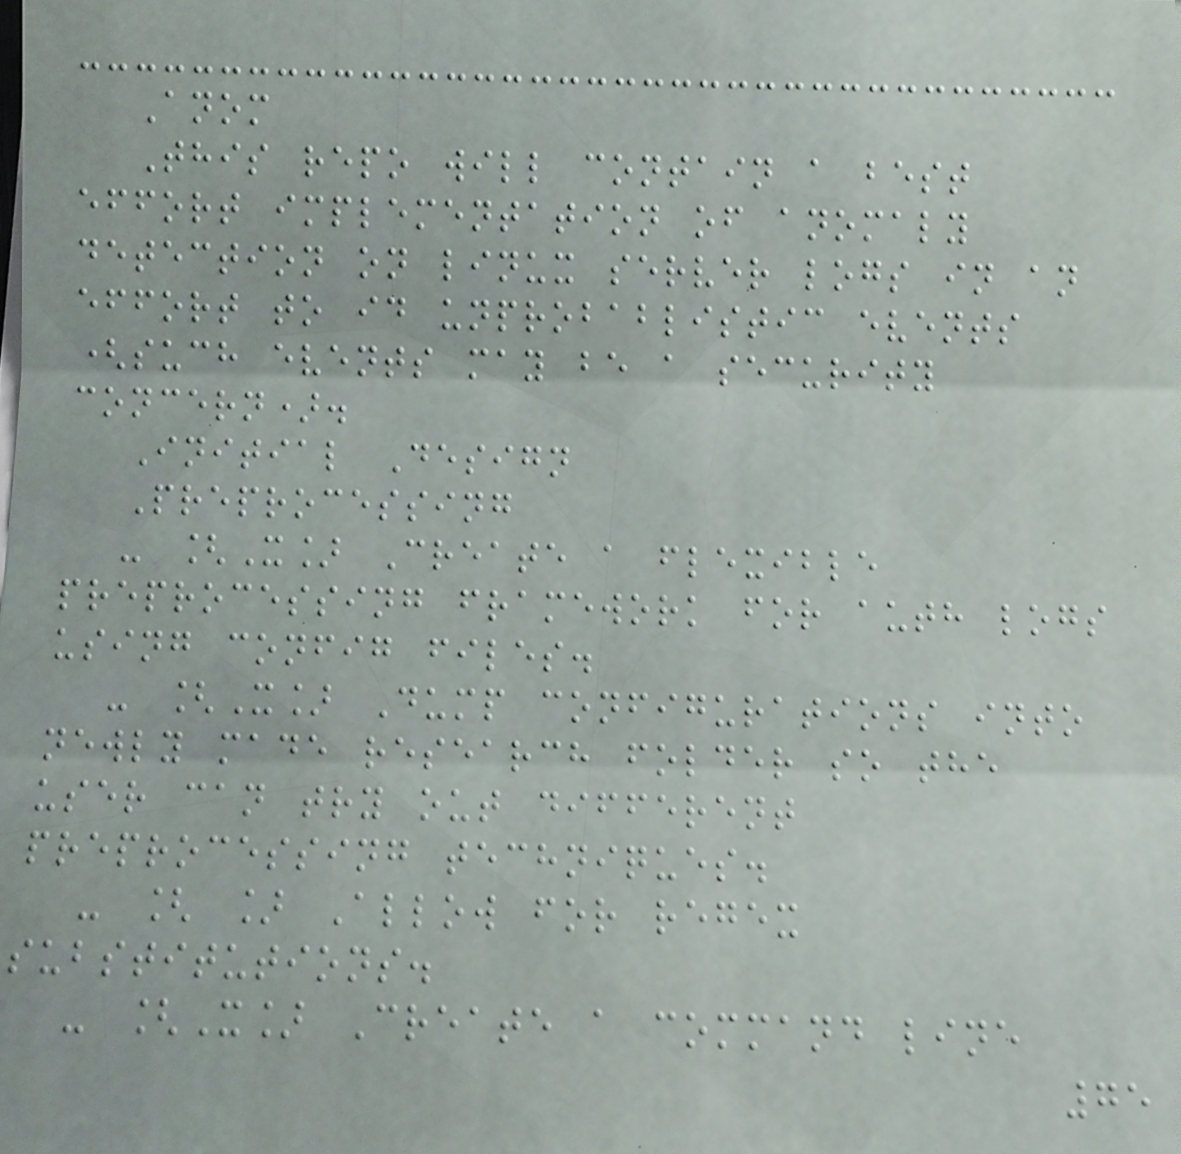Anom
This repo will contain a best
effort implementation of anomaly
detection on linux server logs in an
effort to id unprobablistic events
(such events may be a security
concern).
Initial Design
Preprocessing
- [X] Create a flexible
preprocessing framework for auth logs
using config files.
- [X] Dump configurations into
newly made research folder so the
user can try out different
preprocessing techniques.
- [ ] Allow for regex
substitutions.
- [X] Create a command line
75
